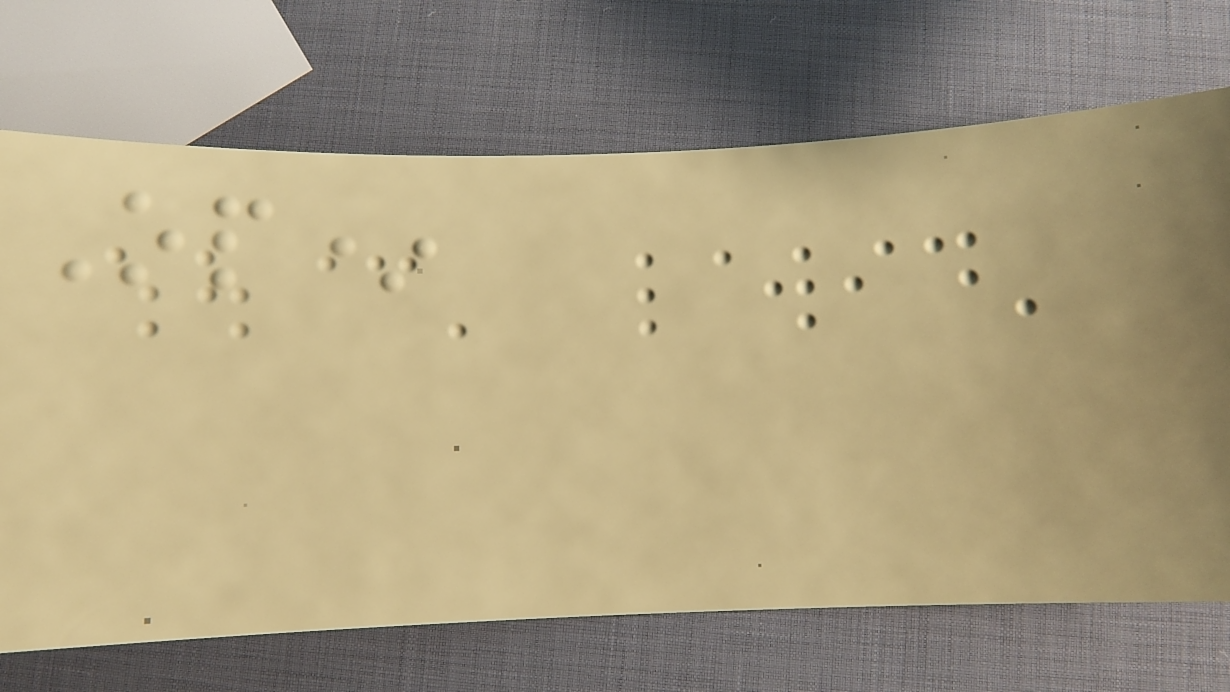Op*
